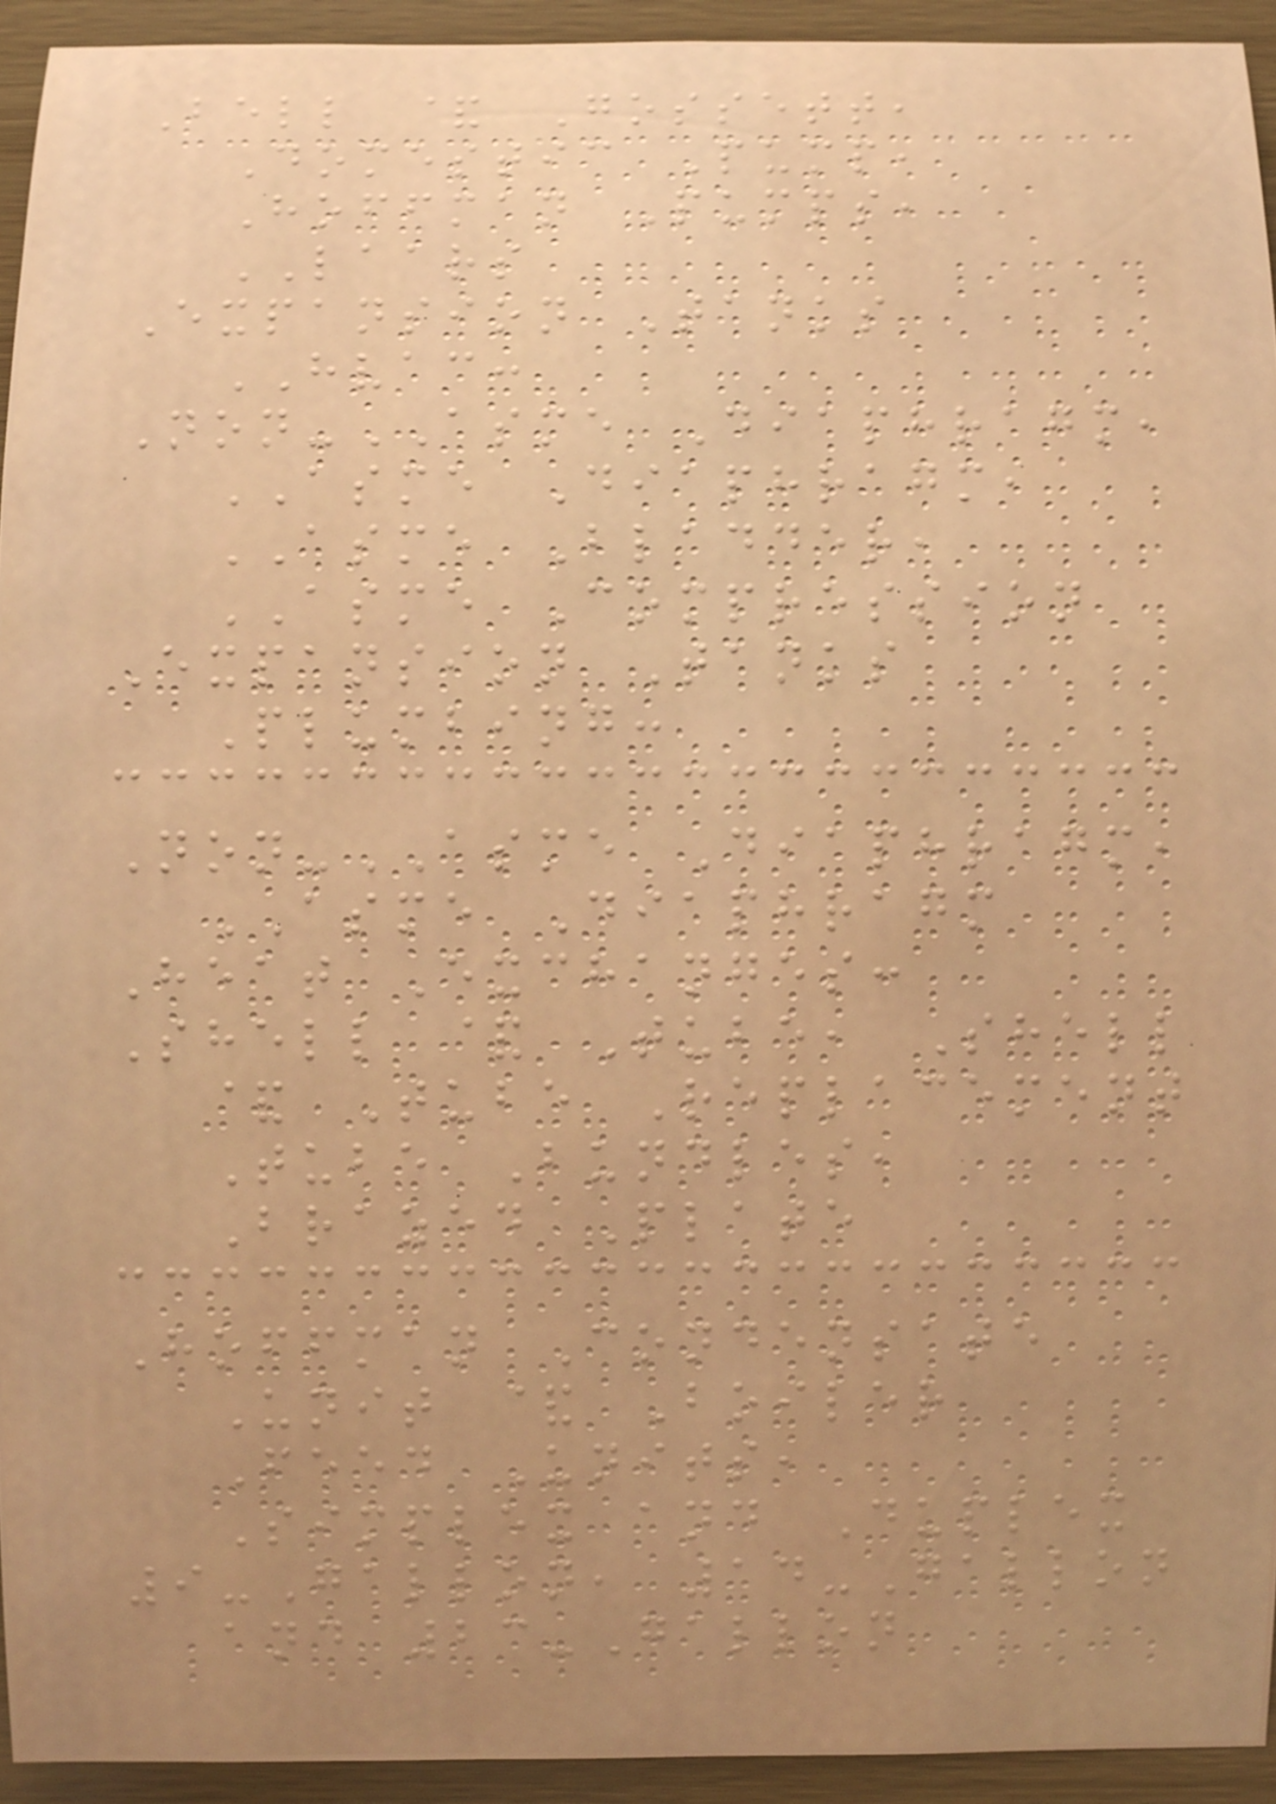Bell & Gossett,
Domestic Pump,
Hoffman Pumps,
LAARS
Expansion Tanks
HVAC:
Non-ASME Diaphragm,
ASME Diaphragm,
ASME Bladder,
ASME Compression
Expansion Tanks
Plumbing:
Non-ASME Diaphragm,
ASME Diaphragm
Heat Exchanges:
Shell & Tube, Shell
& Tube Replacement
Tube Bundles,
Brazed Plate
Hoffman Condensate
Unit & Boiler
Feed Units,
Simplex and Duplex
9-Gallon, 14-Gallon
and 23-Gallon
